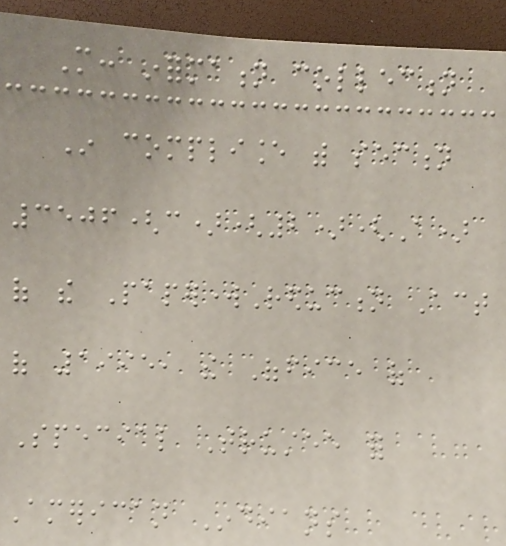More: information collection
In compliance with section
3506(c)(2)(A)
of the PaperworkReduction Act
of 1995, the Office of
Special Trustee for
American Indians
